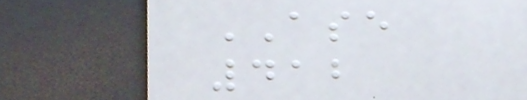ASE
412
